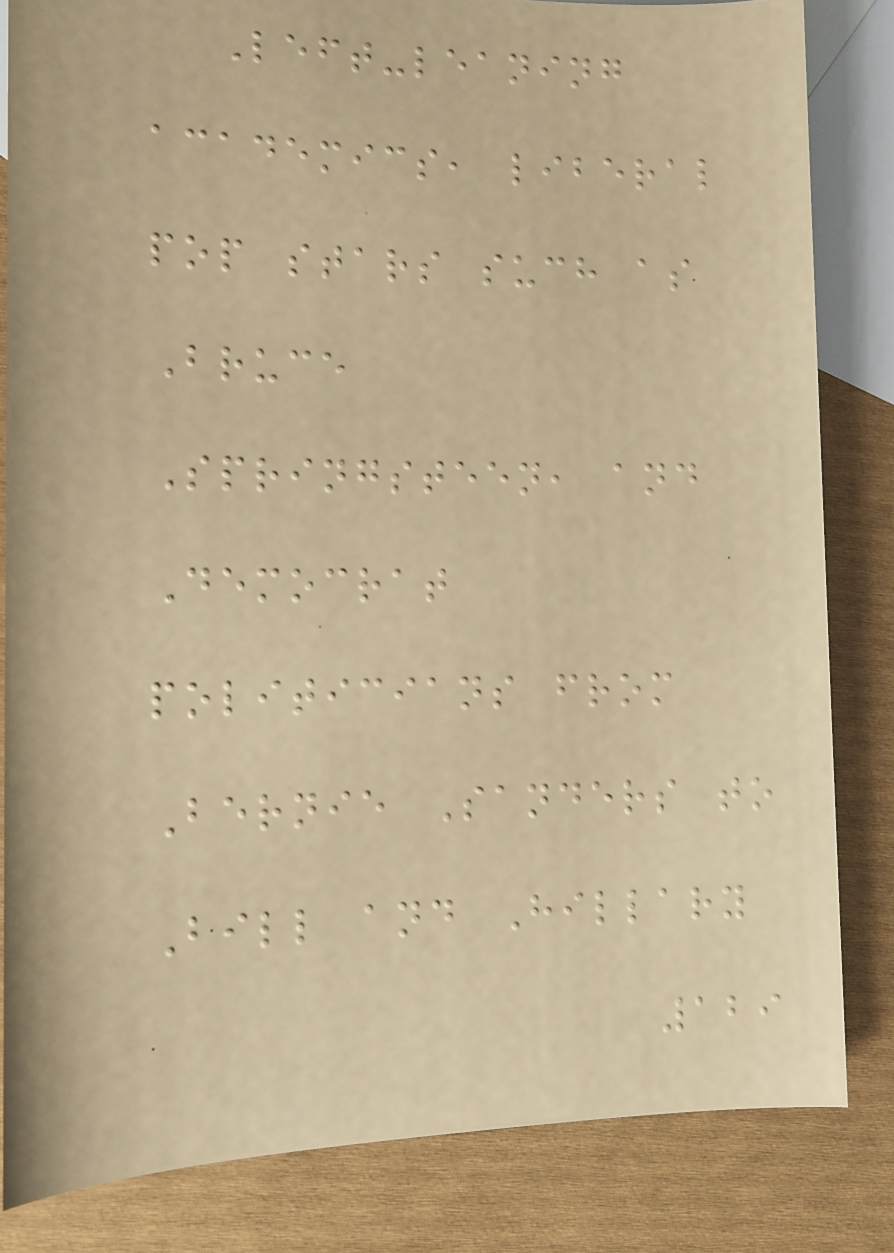Left-leaning
academics, liberal
pop stars such as
Bruce
Springsteen, and
Democrat
politicians from
Bernie Sanders to
Bill and Hillary
129
